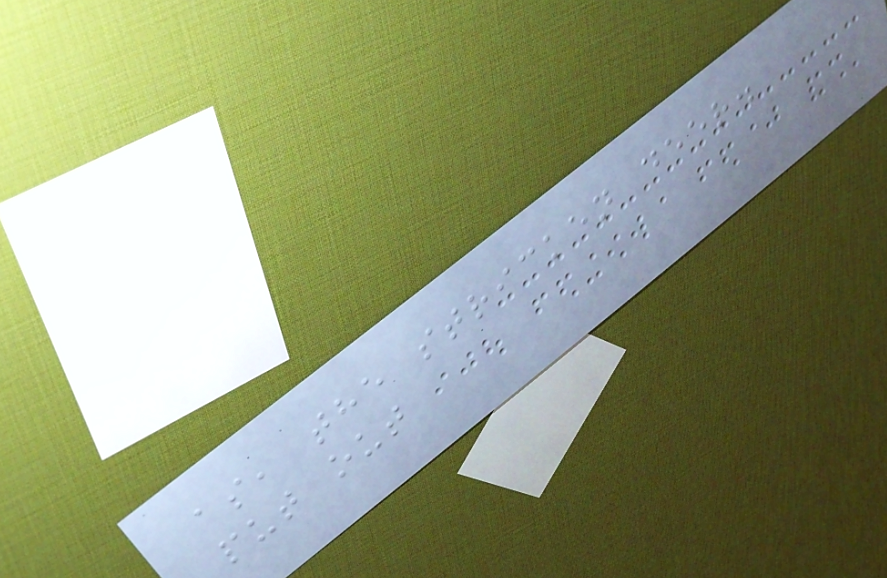as, the stricken deer.
put out
